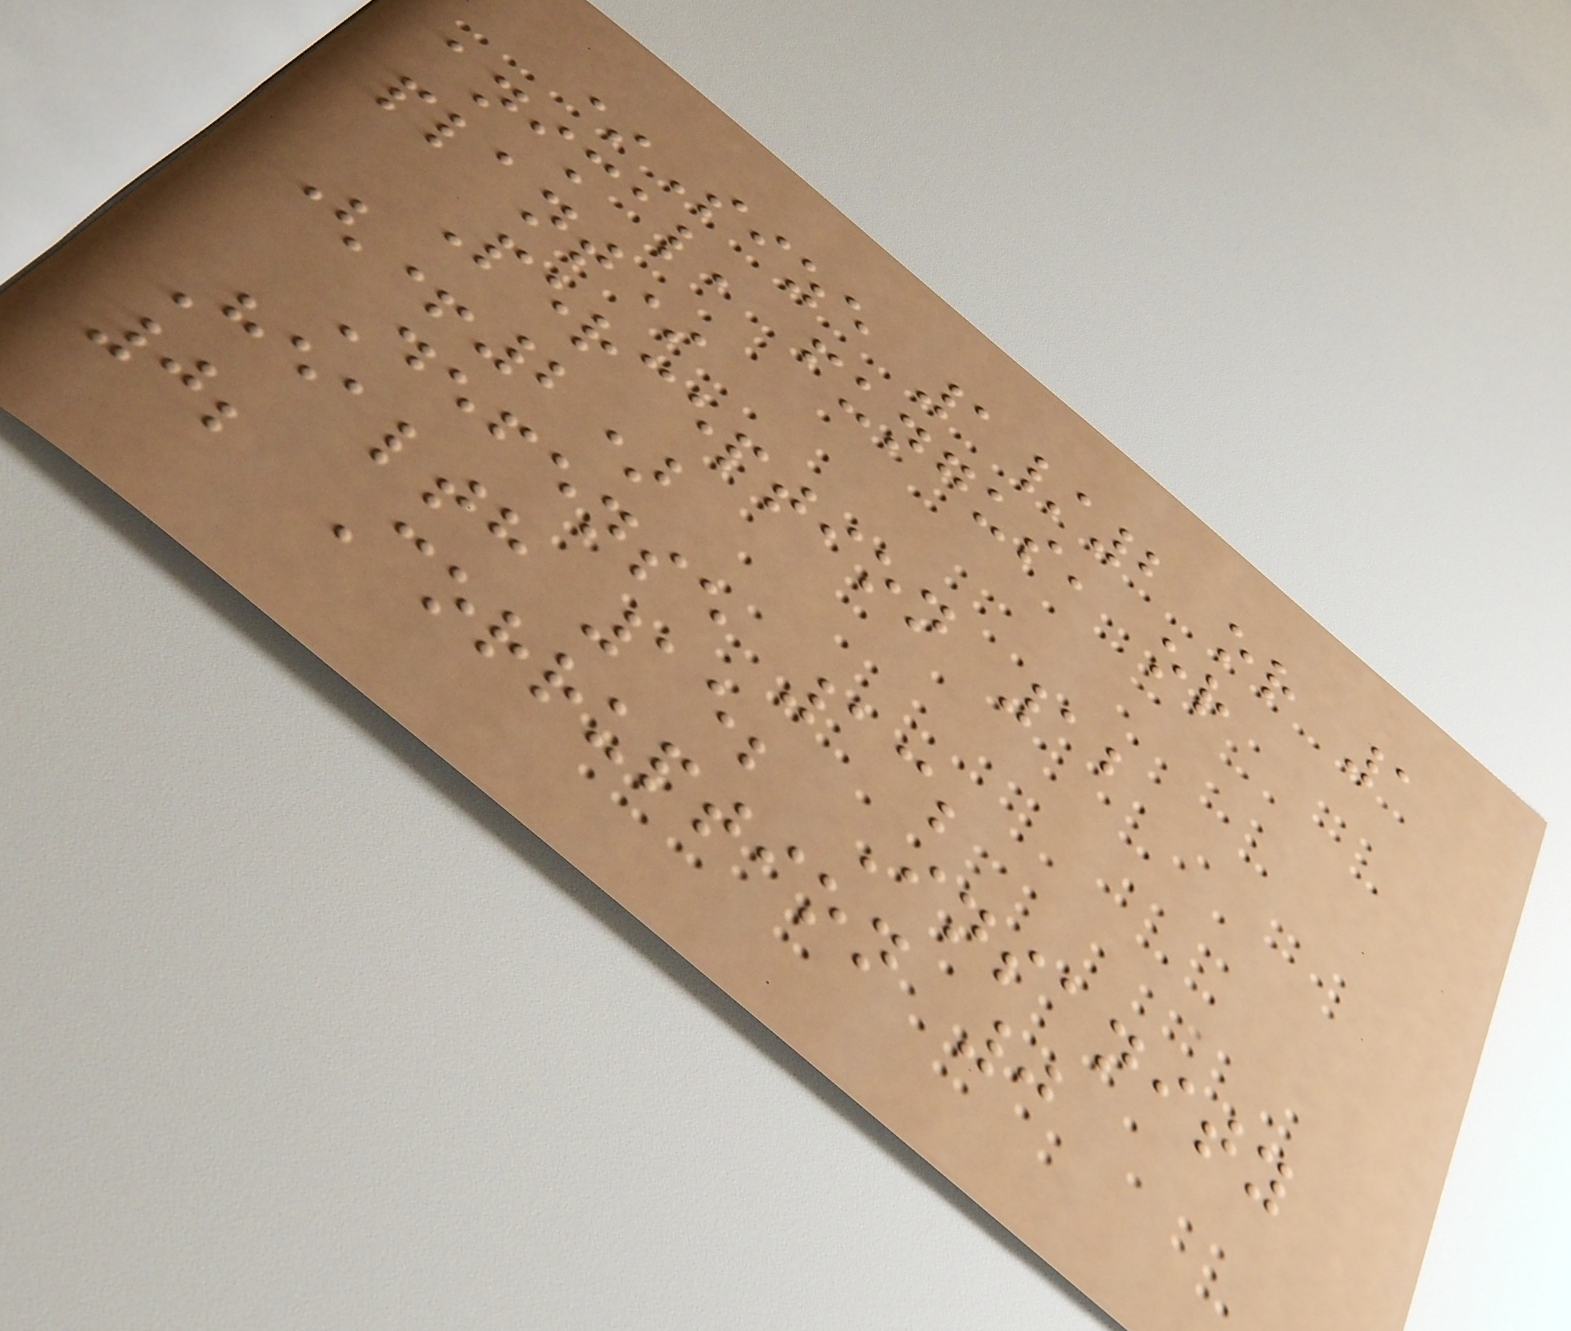*Size 1/2 or 1
animal, fungus, or
plant*
Perception 12
(+2)
Defense 13;
Health 15; Insanity
0; Corruption 0
